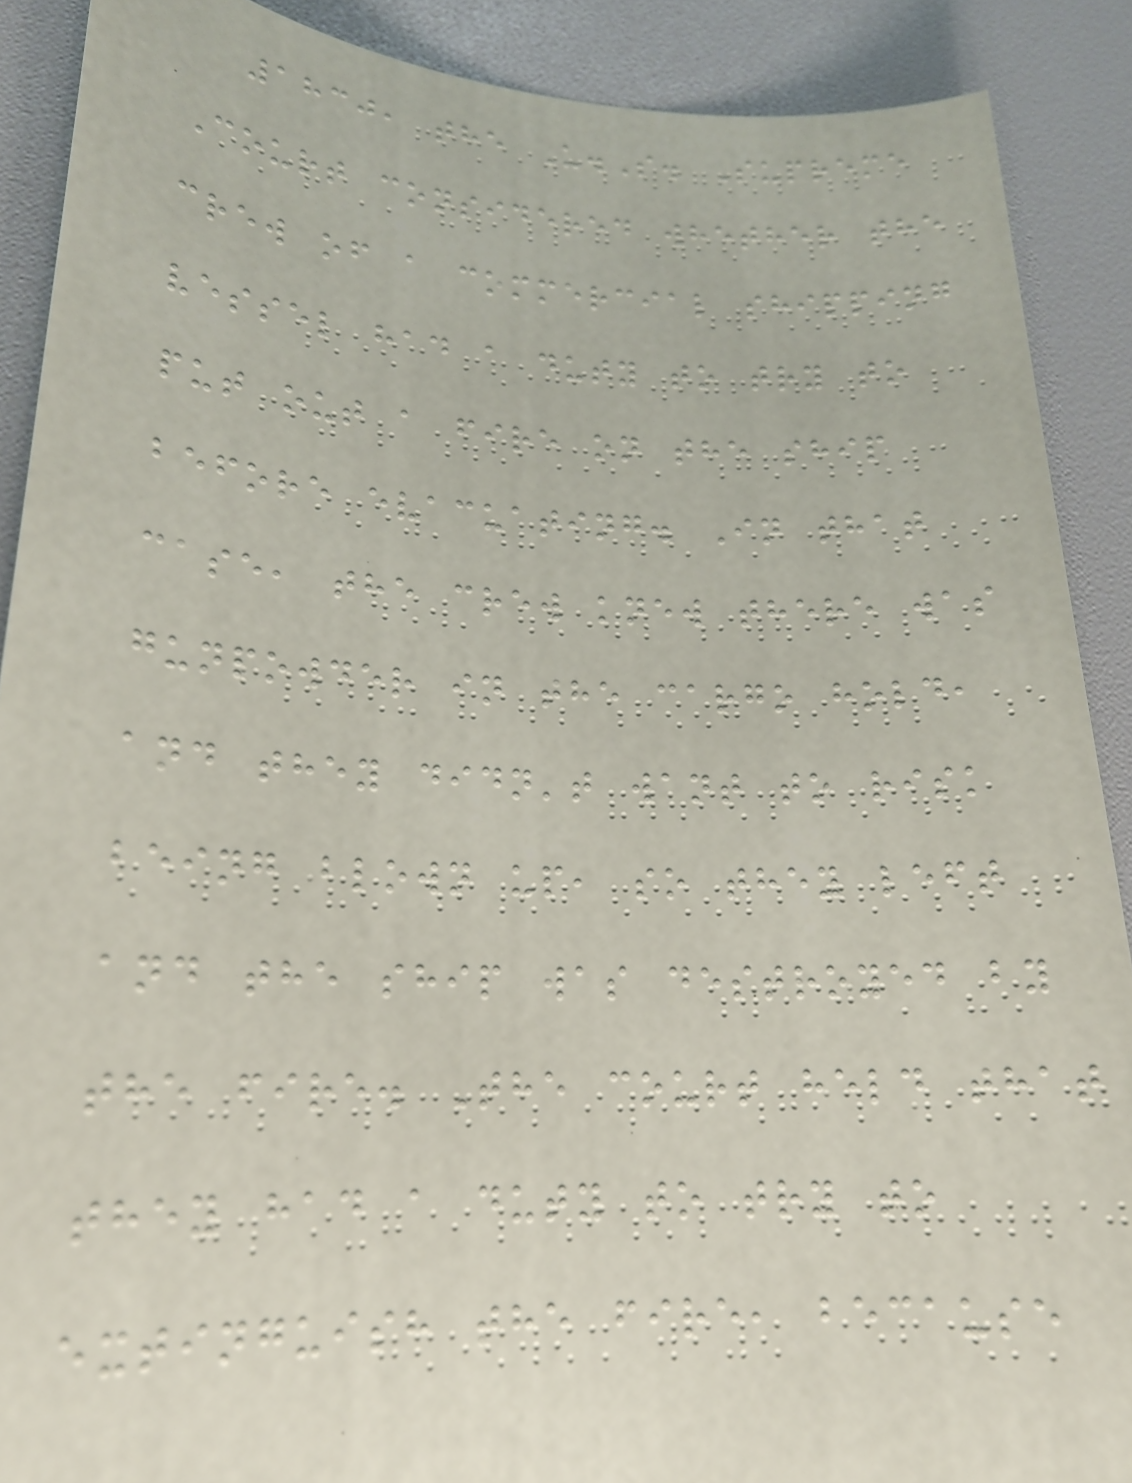1830, the U.S. Supreme
Court considered whether the
crew of a commercial shipping
vessel had a duty to try to
put out a fire on the ship
before evacuating. In that
case, the crew knew there was
gunpowder in the cargo hold,
and they didn't want to risk
being blown up, so they left
and the ship was destroyed by
the fire. The court held that
they had a duty to try to
extinguish the fire, because
